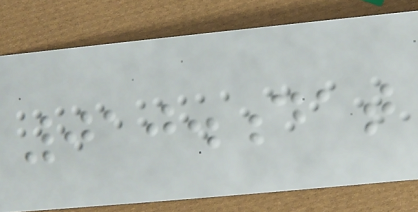010.dat
